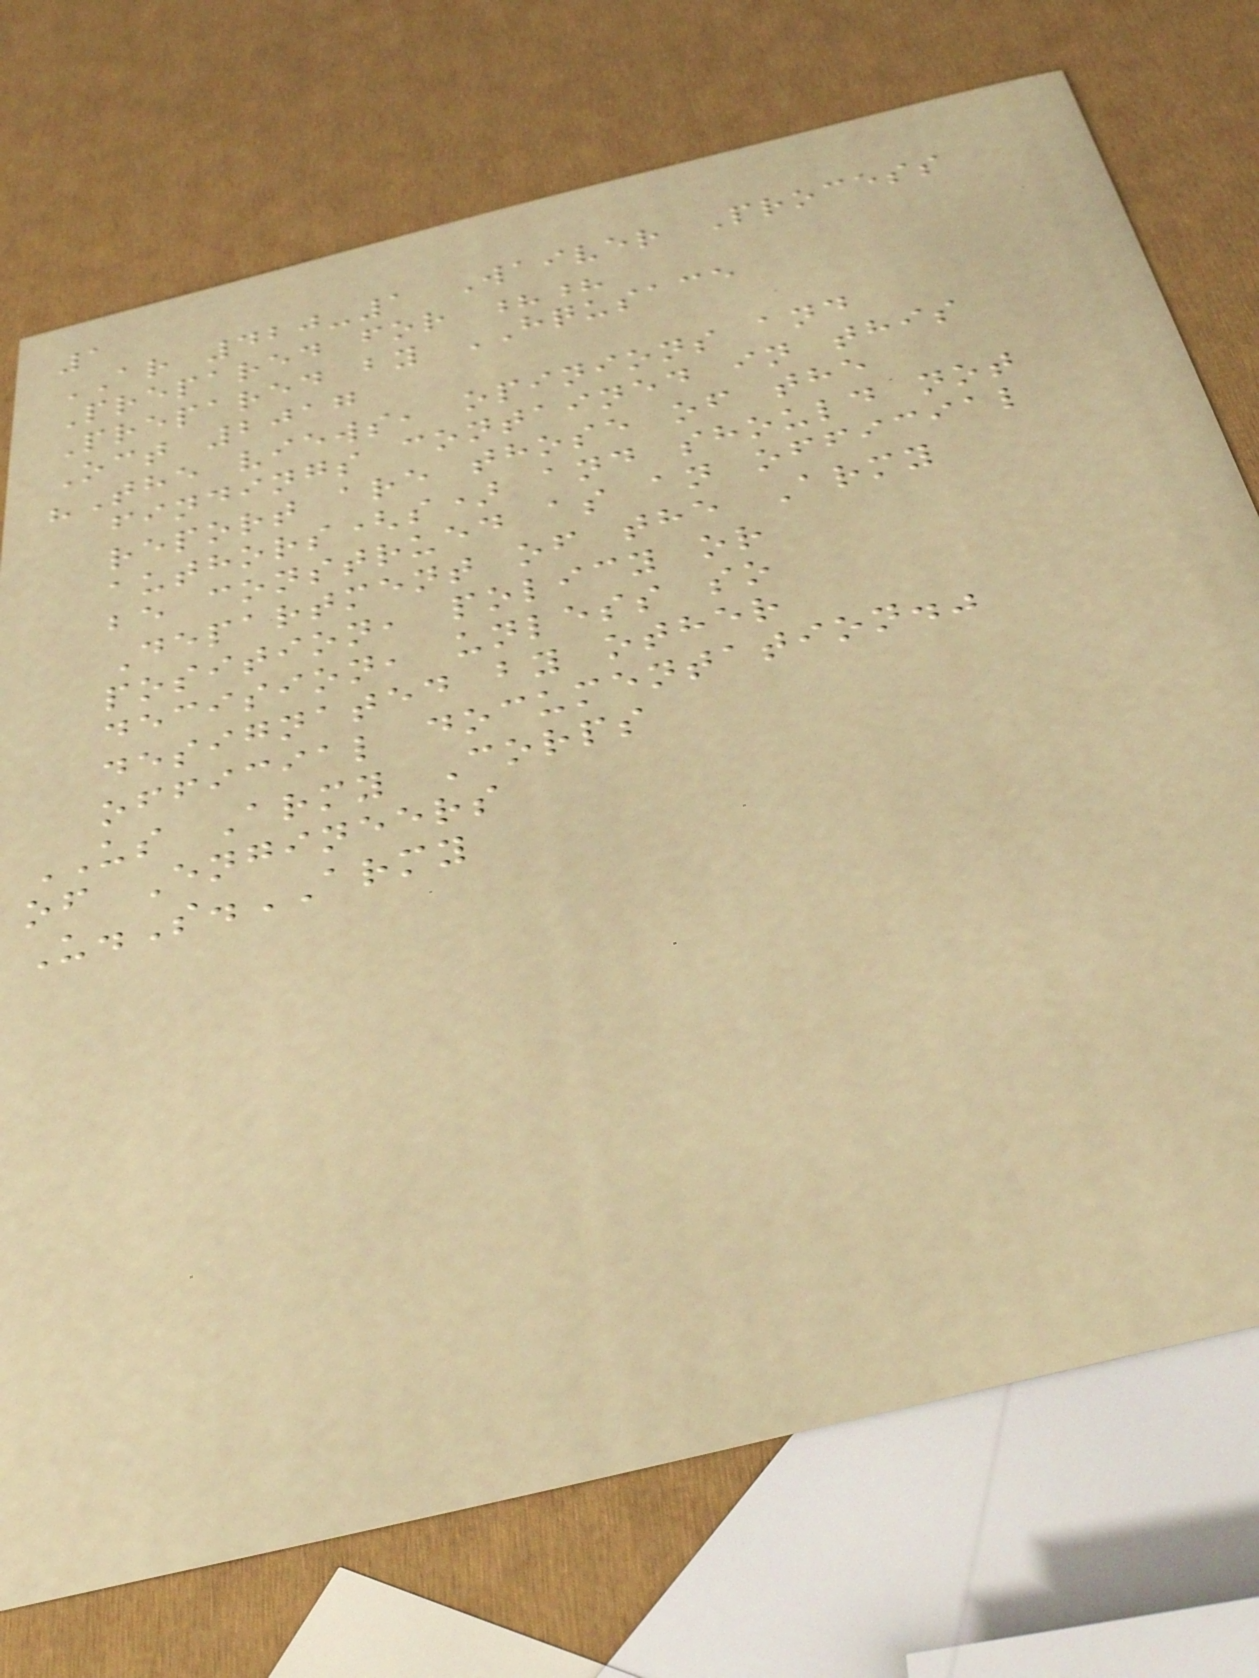1
AR 420-1 Waiver Process
Prepared for ??
Prepared by HQUSACE
Oct 2017
"The views, opinions and
findings contained in this
report are those of the
authors(s) and should not
be construed as an official
Department of the Army
position, policy or
decision, unless so
designated by other
official documentation."
US Army Corps
of Engineers
U.S.ARMY
